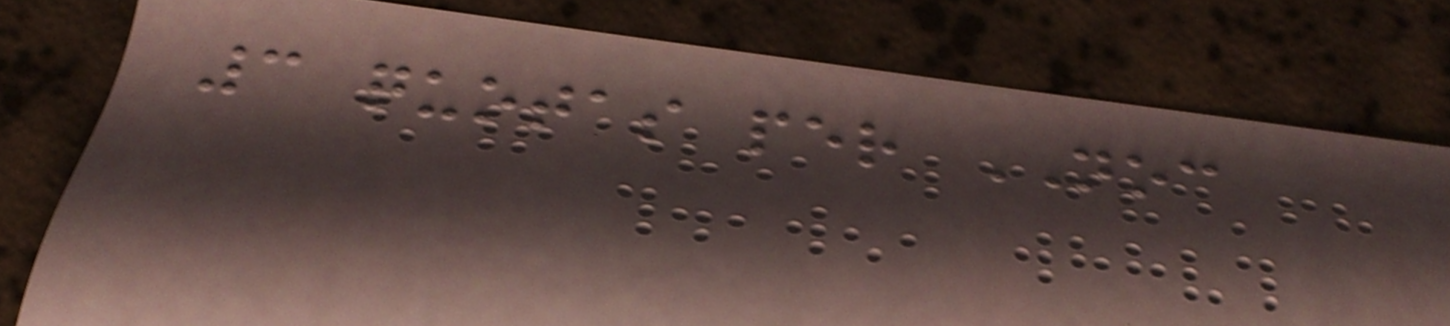3 quotas per NOC
